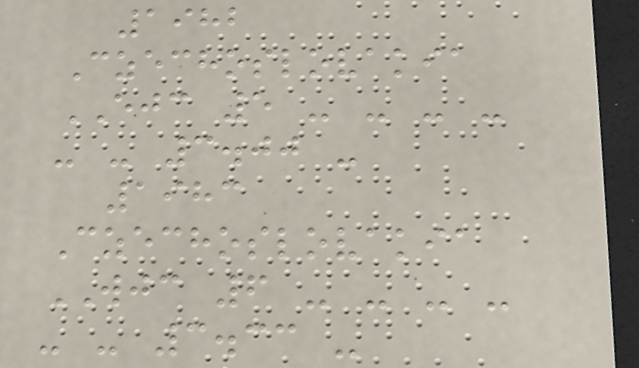1982
Czechoslovakia
EJC 5 - - - -
- - 3.00 -
1983
Czechoslovakia
WJC 6 - - - -
- - 3.33 -
